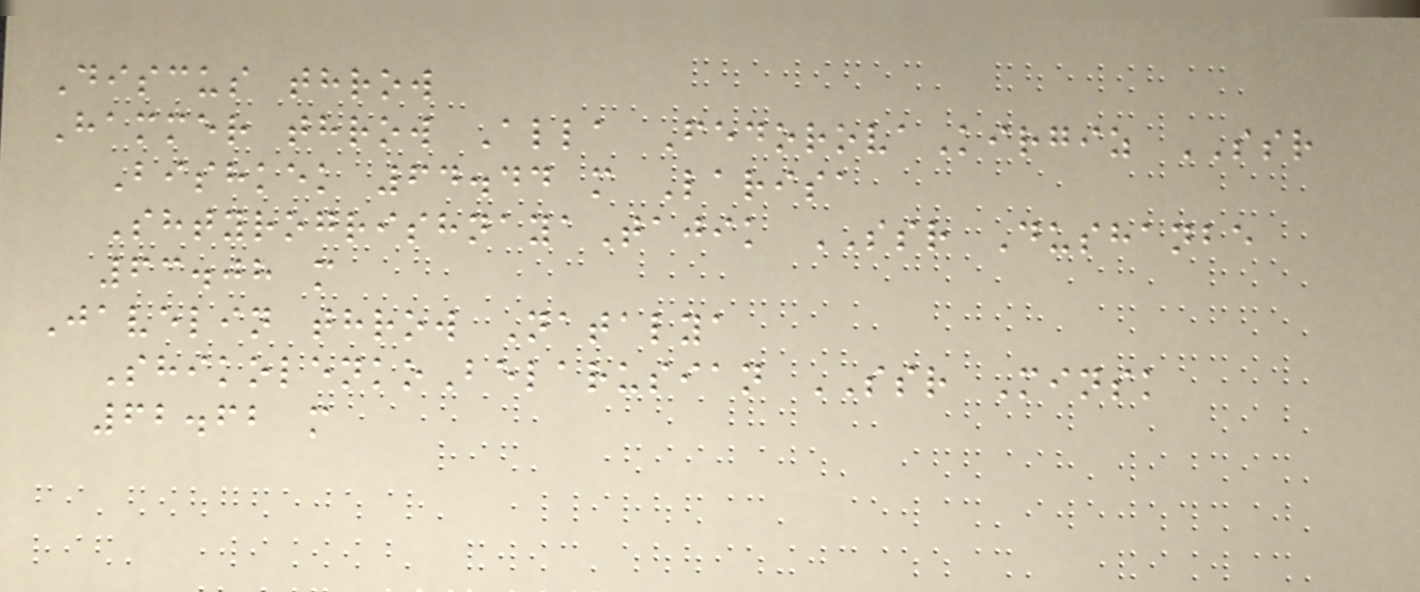Discus throw
Hammer throw Alla FedorovaKirgiz SSR
Bishkek 64.44 m Larisa
ShtyrogrishnayaTajik SSR Dushanbe
63.08 m
Javelin throw Natalya
ShikolenkoBelarusian SSR Minsk
62.62 m
